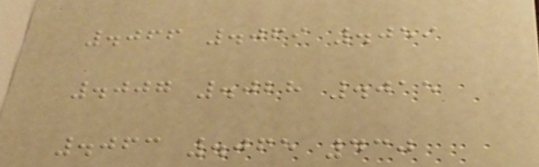.066 .069 .059
.007 .028 .015
.063 .065 430
